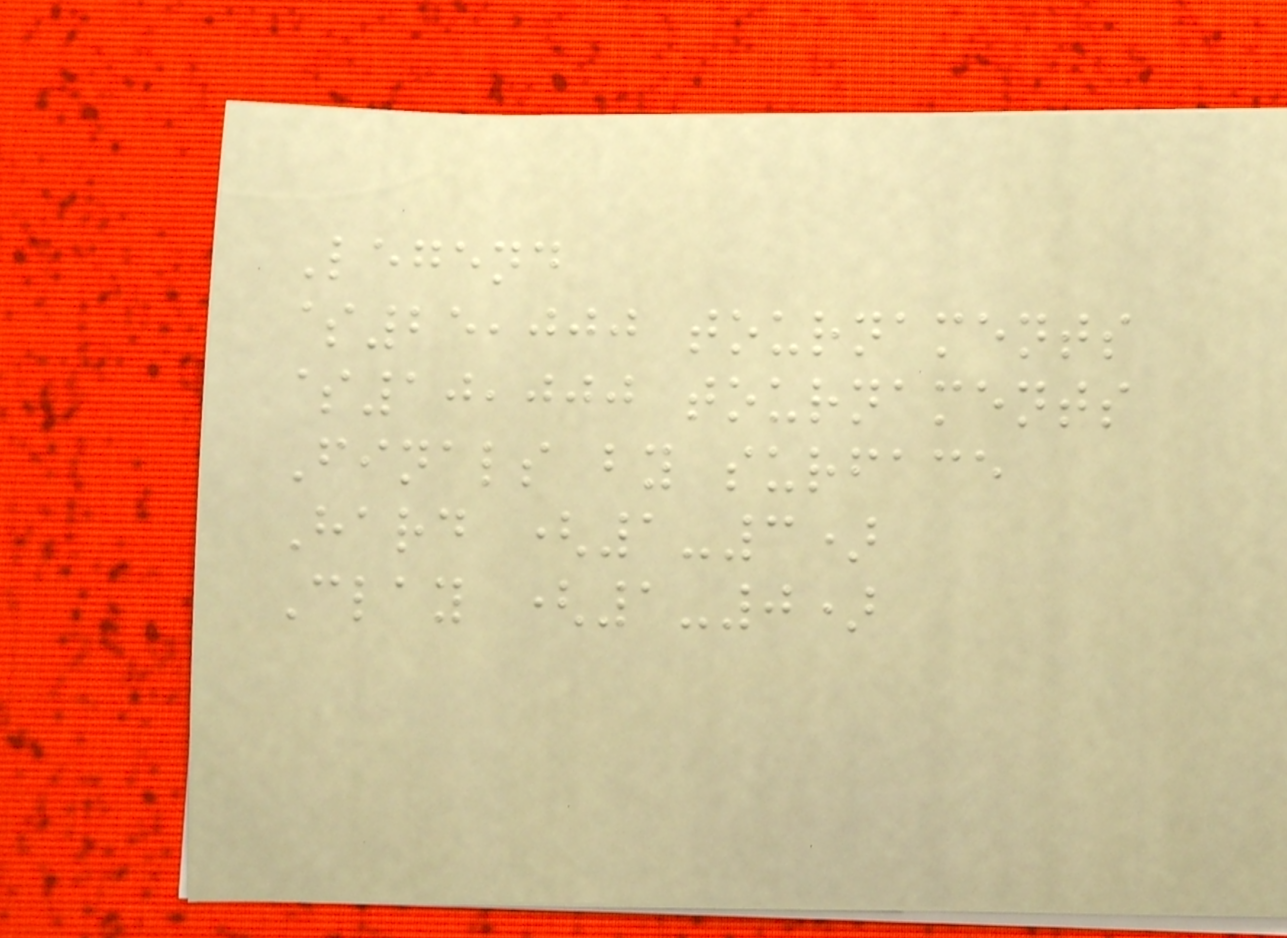Legend
$25,000 tournaments
$10,000 tournaments
Finals by surface
Hard (1-3)
Clay (1-0)
